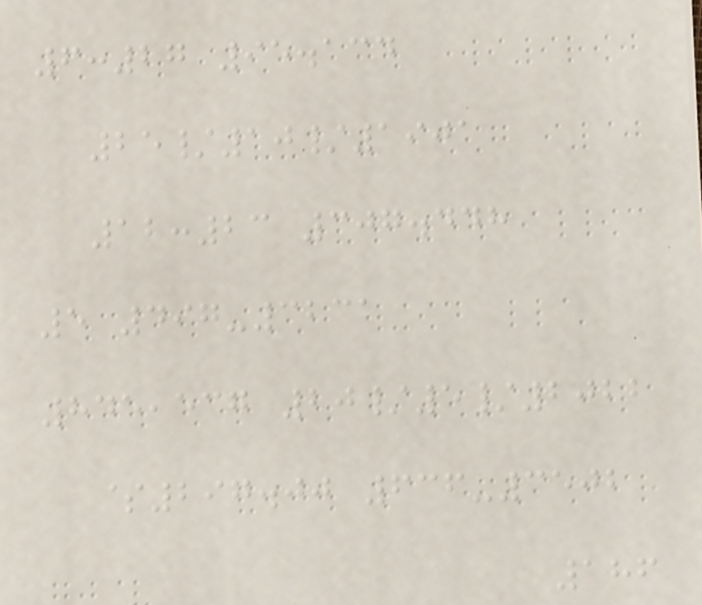6:27 95.134
25/10/1901
12:23 307.448
5 497-3231
845,537 20/5/2022
$297.00 636-3502
186
